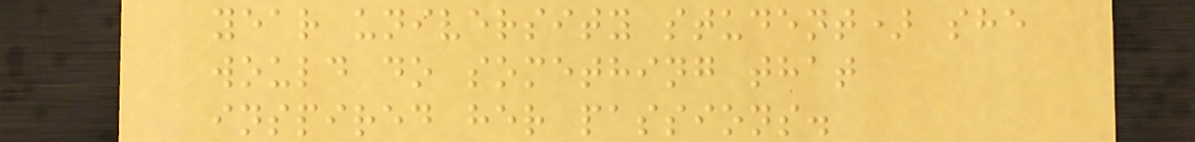year university student) she
would do something that
inspired her passions.
